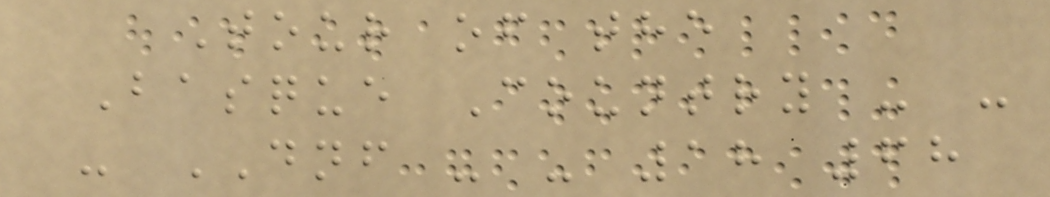Tour of the
Basque Country - -
- DNF - - 18 68
